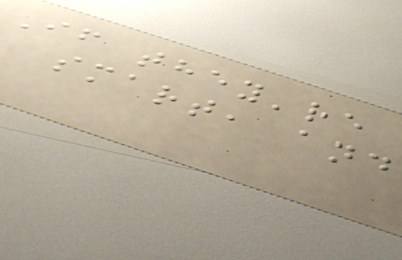If they're
smart, and
